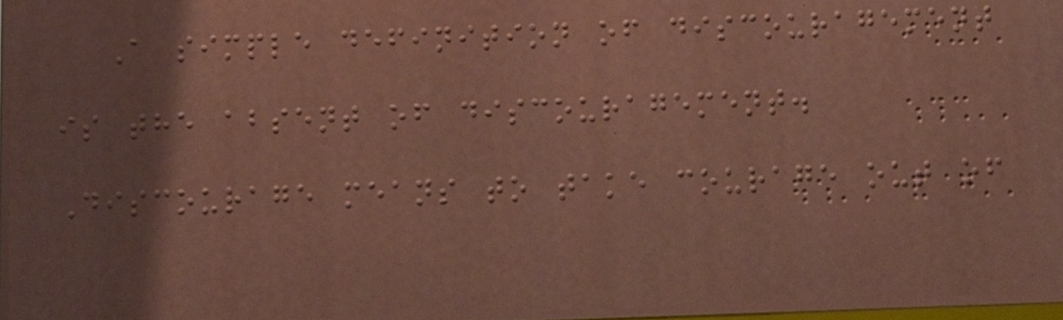A simple definition of discouragement
is the absent of discouragement.
Discourage means to take courage out of
